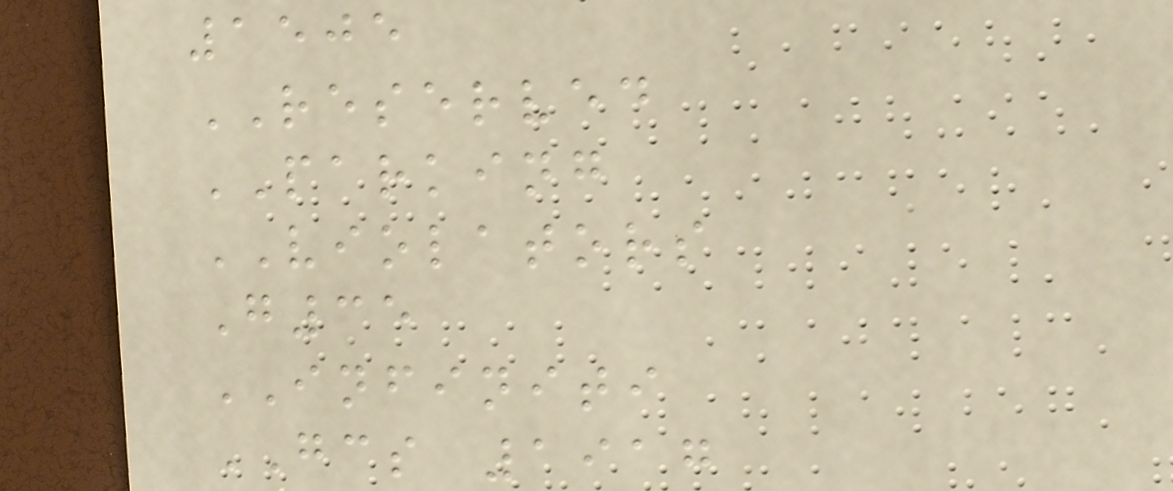1505
RESERVED
PARKING
VIOLATORS
G35
INFINITI
GCS 1917
